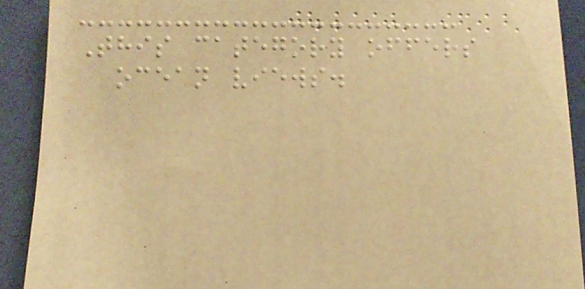This category offers
ocean views.
